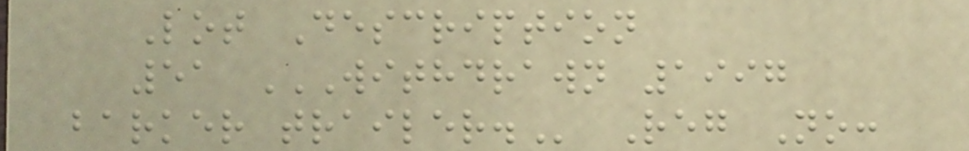Lot Description
51 WITHDRAWN 1997
BARKER TRAILER. Reg No:
